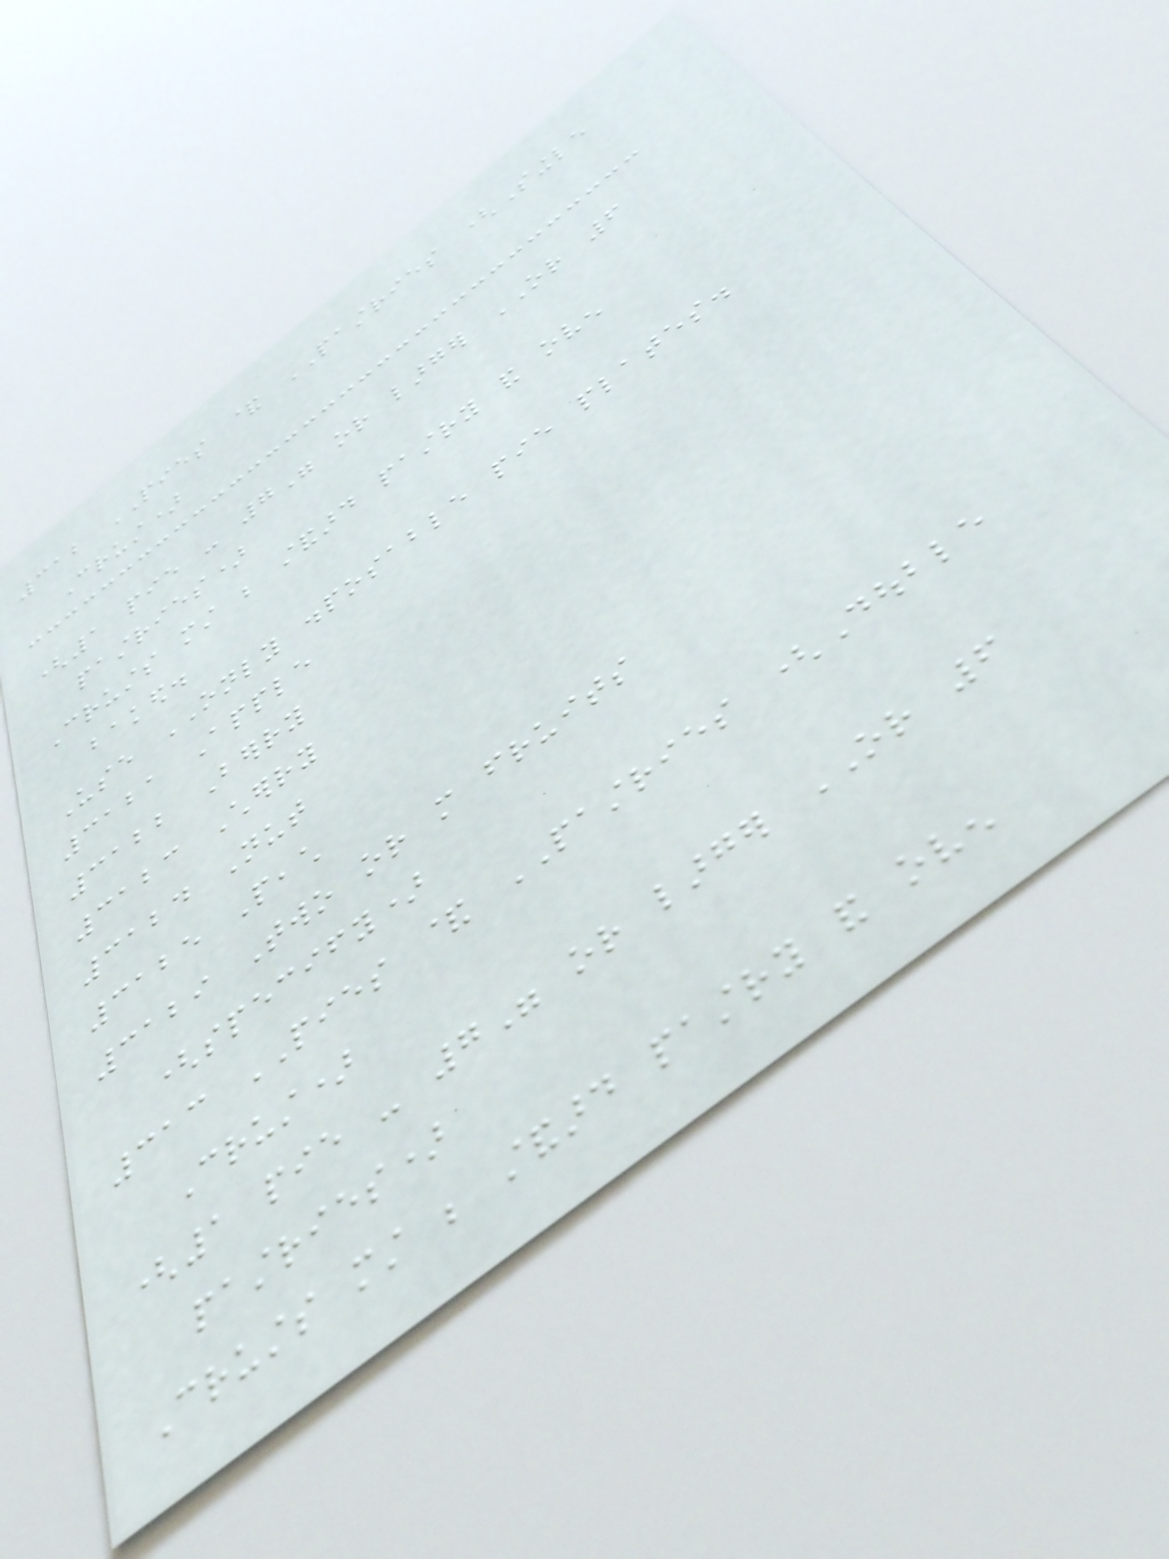312 PIES & PASTRIES (Single
Crust)
(1 pie - 7" or larger OR 6
pastries)
Crusts must be standard pastry and oven
baked.
Use ONLY disposable pie plates.
3121 Apple
3122 Berry
3123 Cherry
3124 Nut
3125 Peach
3129 Two or more fruits
(specify)
313 PIES & PASTRIES (Double
Crust)
(1 pie - 7" or larger OR 6
pastries)
Crusts must be standard pastry and oven
